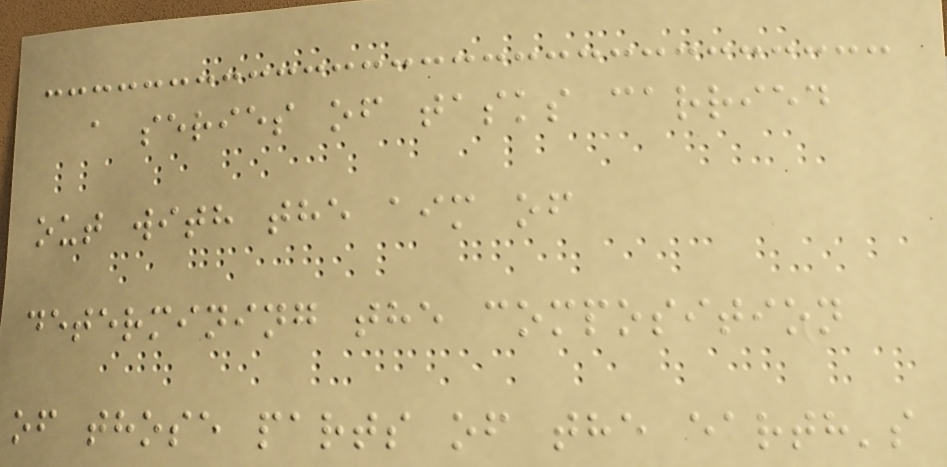a series of tasks carried
out with the aim of
determining the composition
of those parts of the earth's
